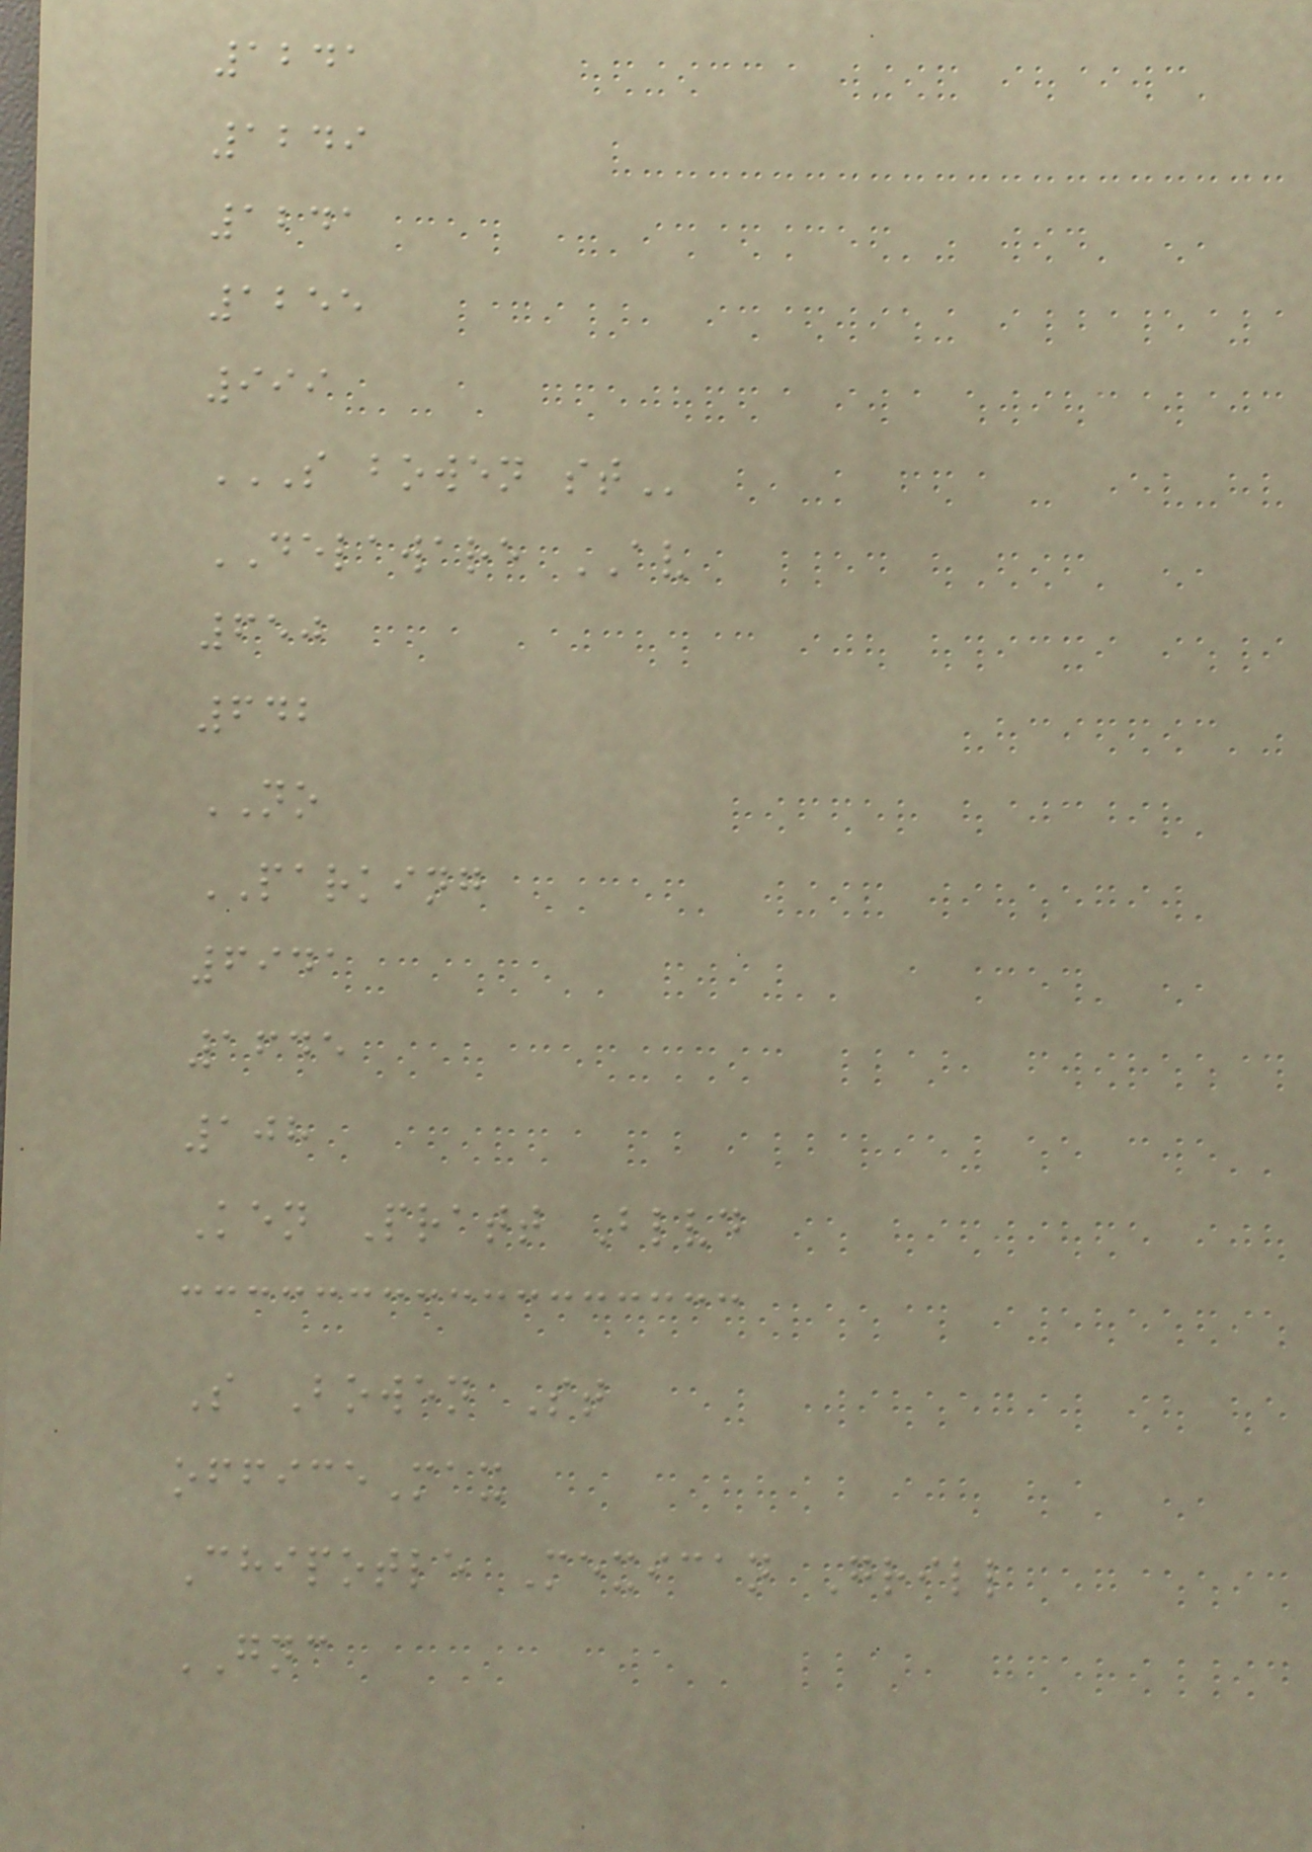1241
1249
1241
1255
999
S BOWEN ST
DELAWARE AV
650
642
NO
PARKING
6941
1645
108
Ken Pratt Blvd
S Bowen St
officeMax
Chipotle Mexican Grill
GNC
